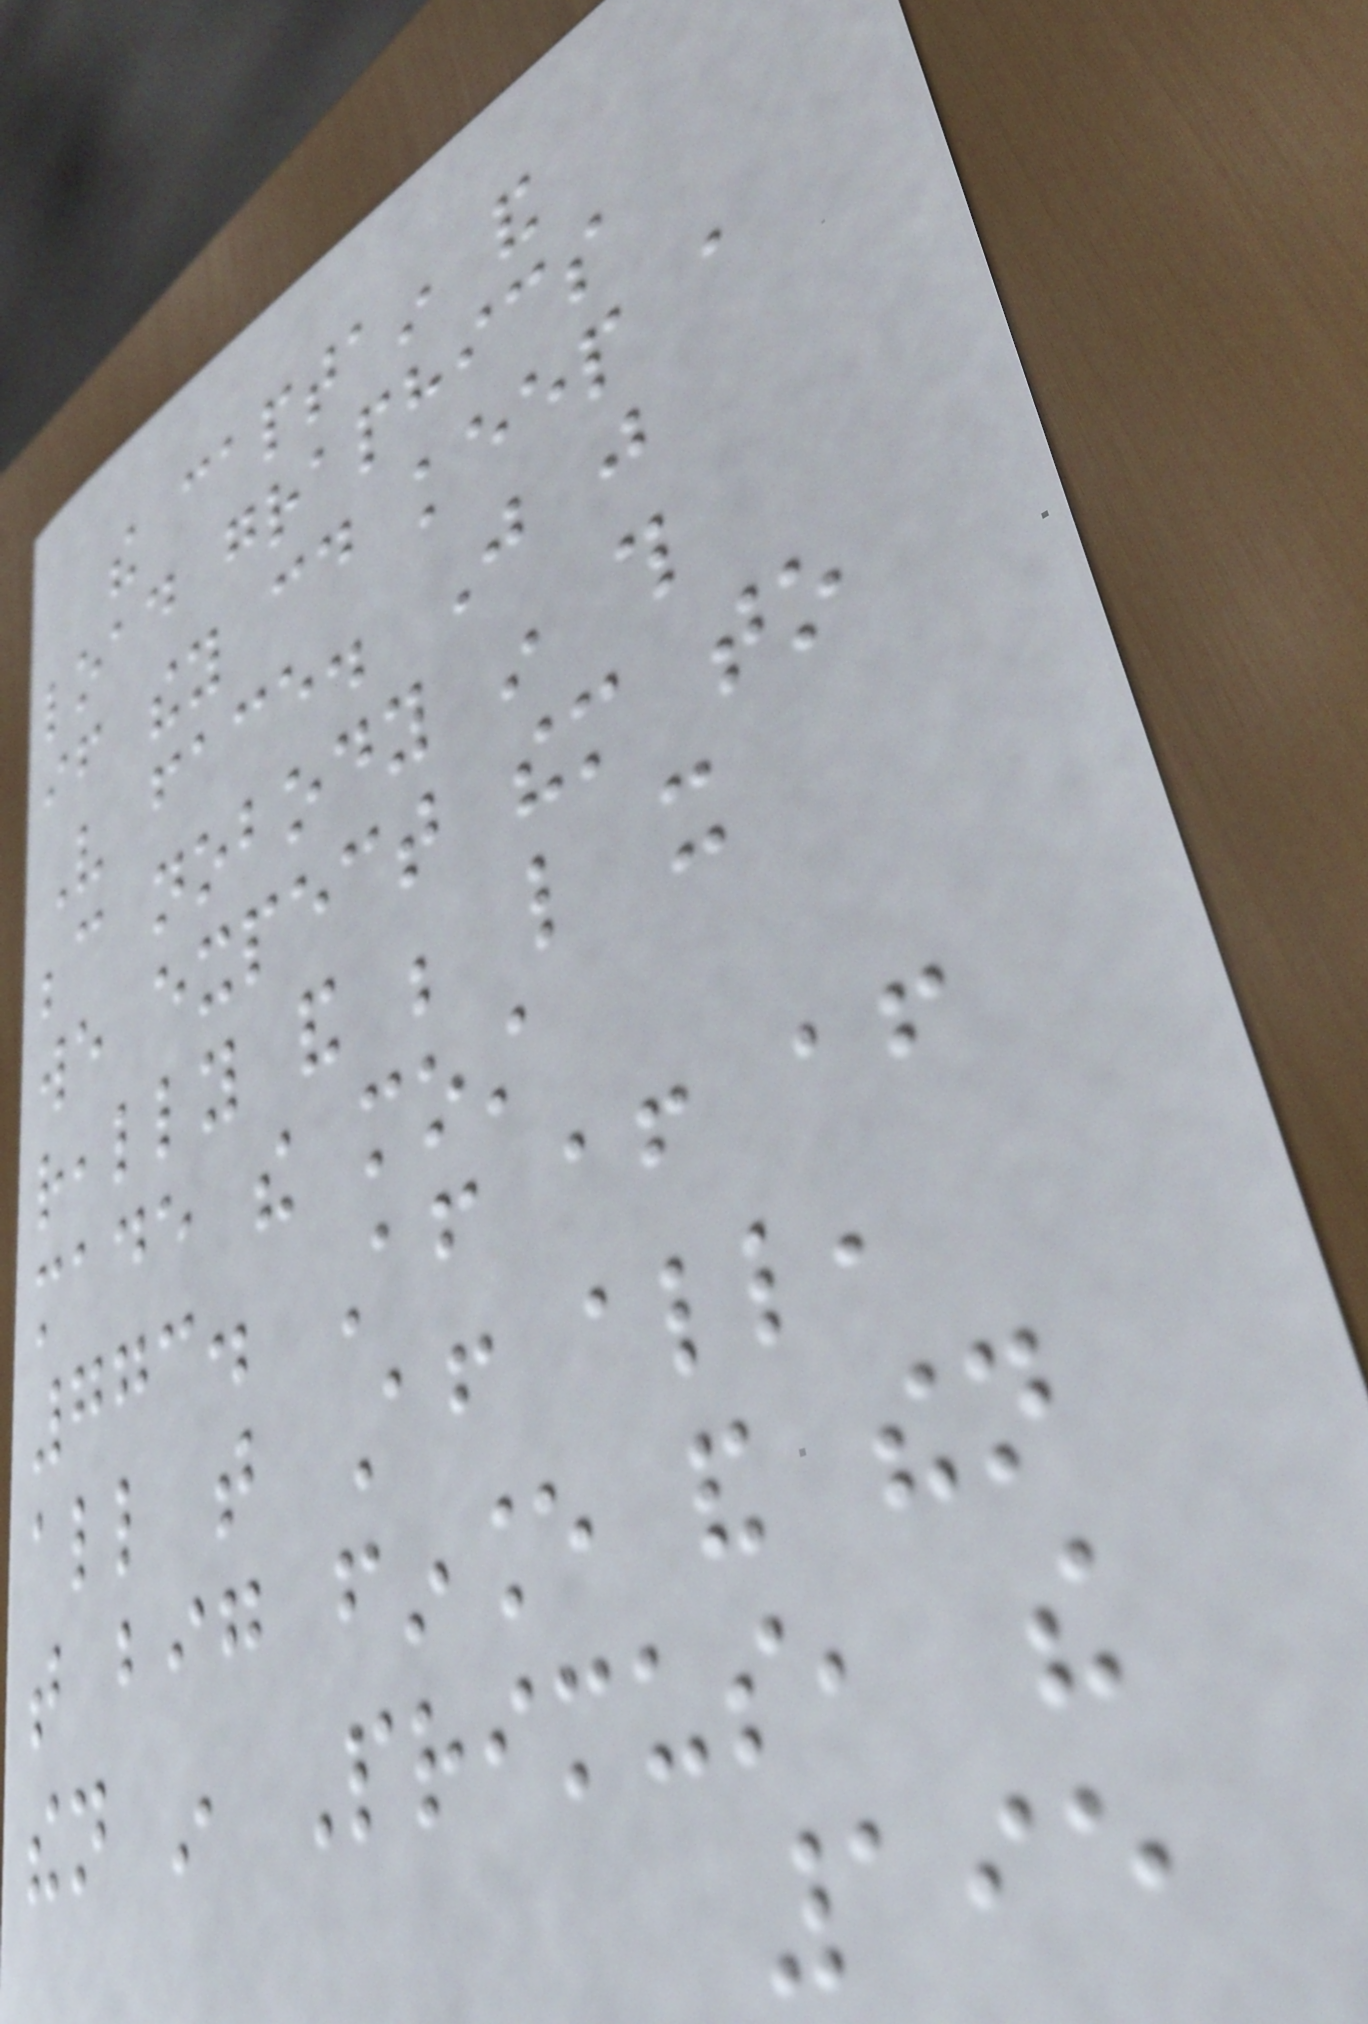the captain and
load graphics
if they could keep a
Very face. Just just
because nobody in this
we expect them to
really and be like it
made the most
773. After after after
all that After all,
that big finance and then
then in Primus, the
195
